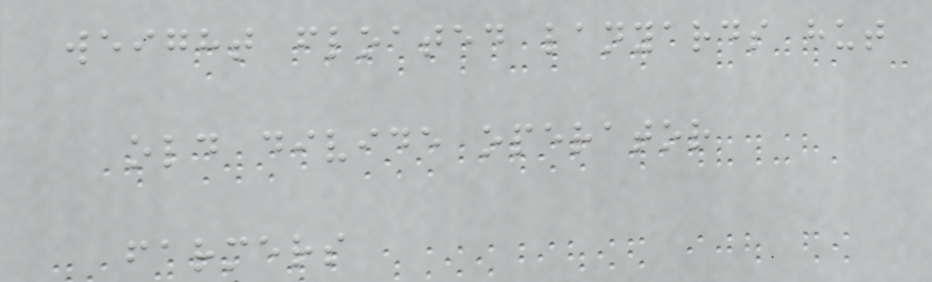weight floated lanyards hut
old divide operator
farmers
